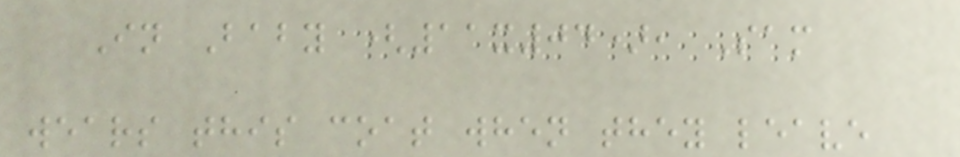In Baby (11x04), Sam
wears this coat when they leave
